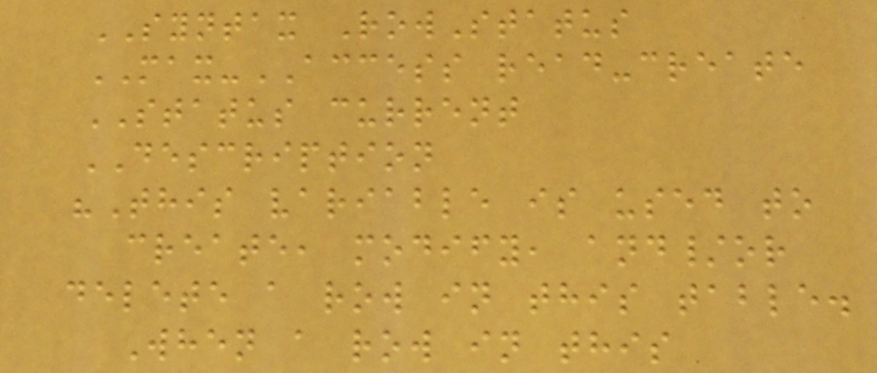SYNTAX RowStatus
MAX-ACCESS read-create
STATUS current
DESCRIPTION
"This variable is used to
create, modify, and/or
delete a row in this table.
When a row in this
